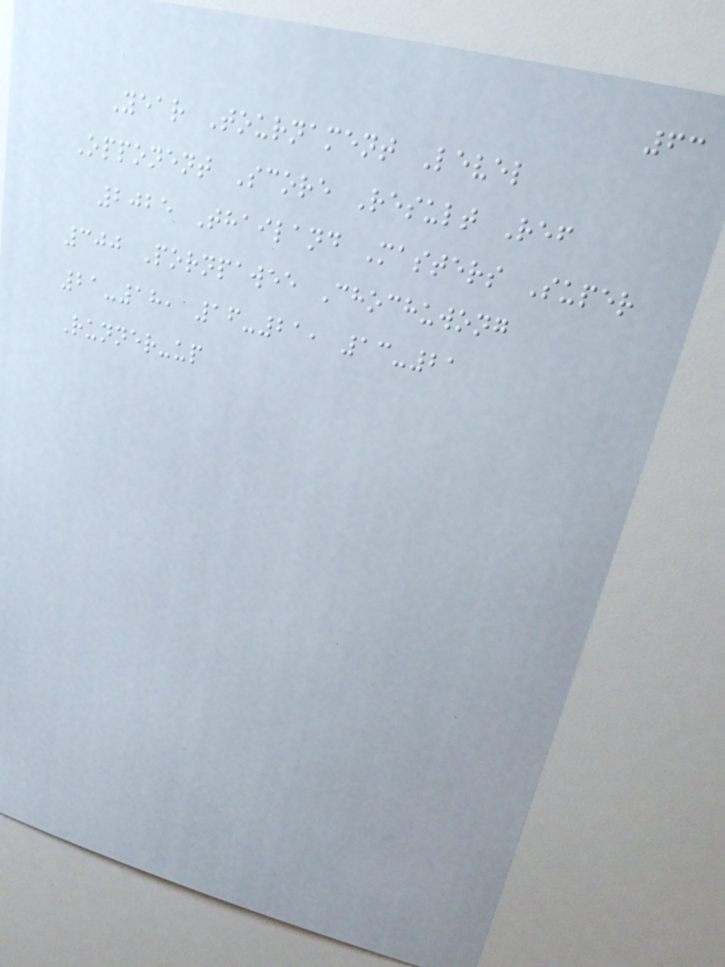63
Year Tournament Level
Opponent Score Result Ref
2025 Thailand Masters Super
300 Pornpawee Chochuwong
21-18, 16-21, 13-21
Runner-up
